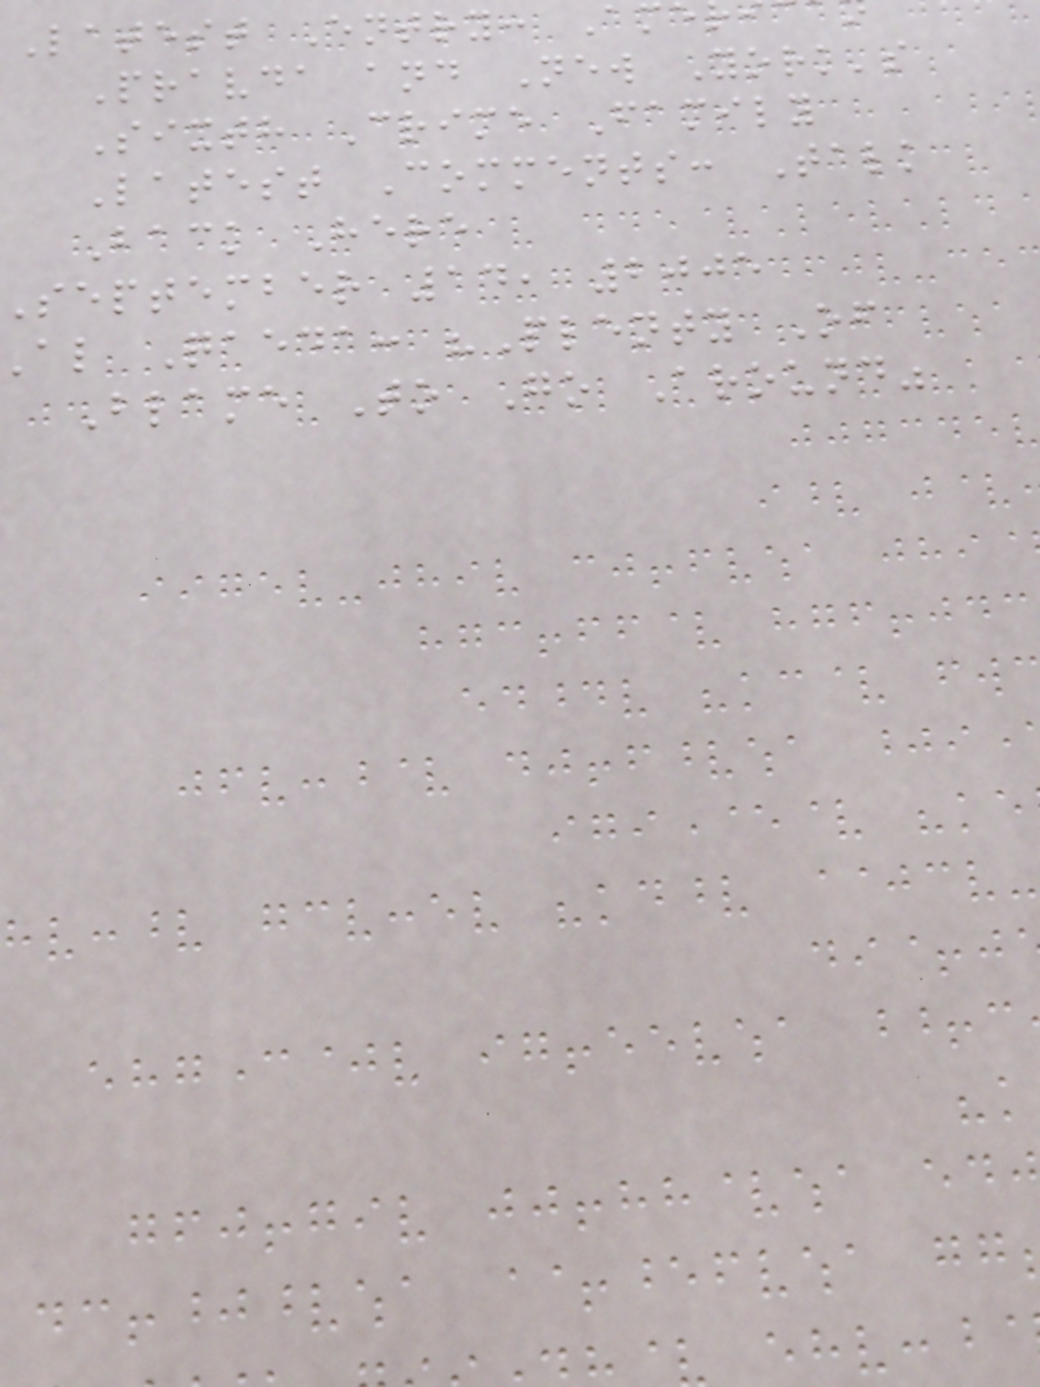Latest Entry: Am
Pravda and New York's
Sixth Crime Family
Latest Comments: Talk
Back Here
september 14, 2005
al Qaeda: "Plenty Of
Blame To Go Around"
